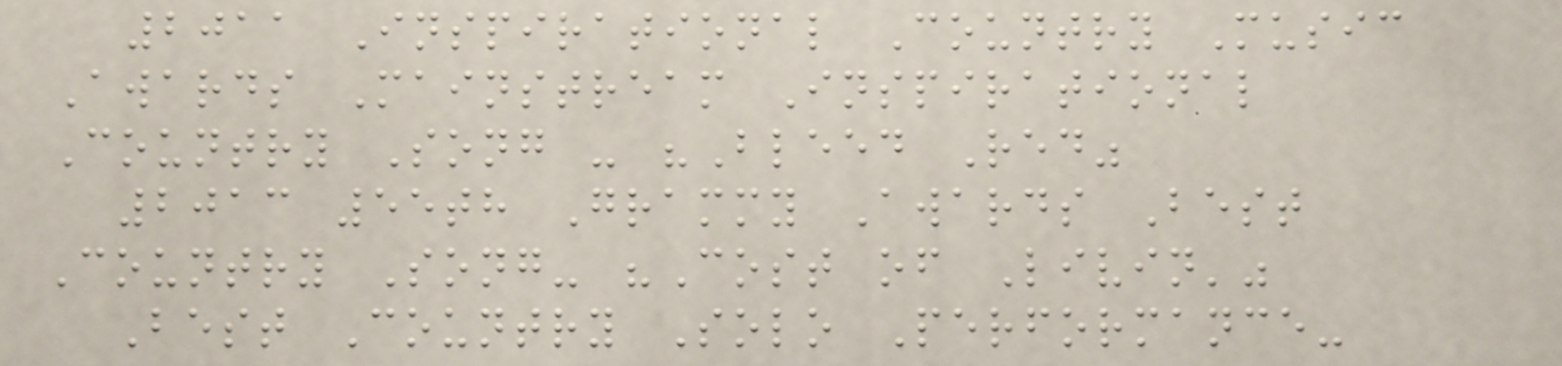2011 Inspirational Country Music
Awards Mainstream Inspirational
Country Song - "Bleed Red"
2013 55th Grammy Awards Best
Country Song- "Cost of Livin'"
Best Country Solo Performance-
